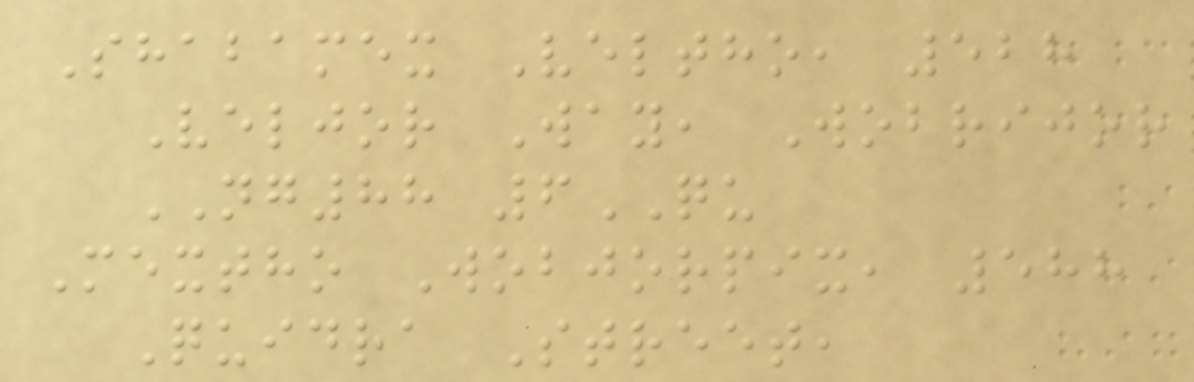Shabamex Veltho, 528
Veljor Way, Wobrijor
NG88 6QU
Mextho Wobjorpix, 588
Quidra Street,
